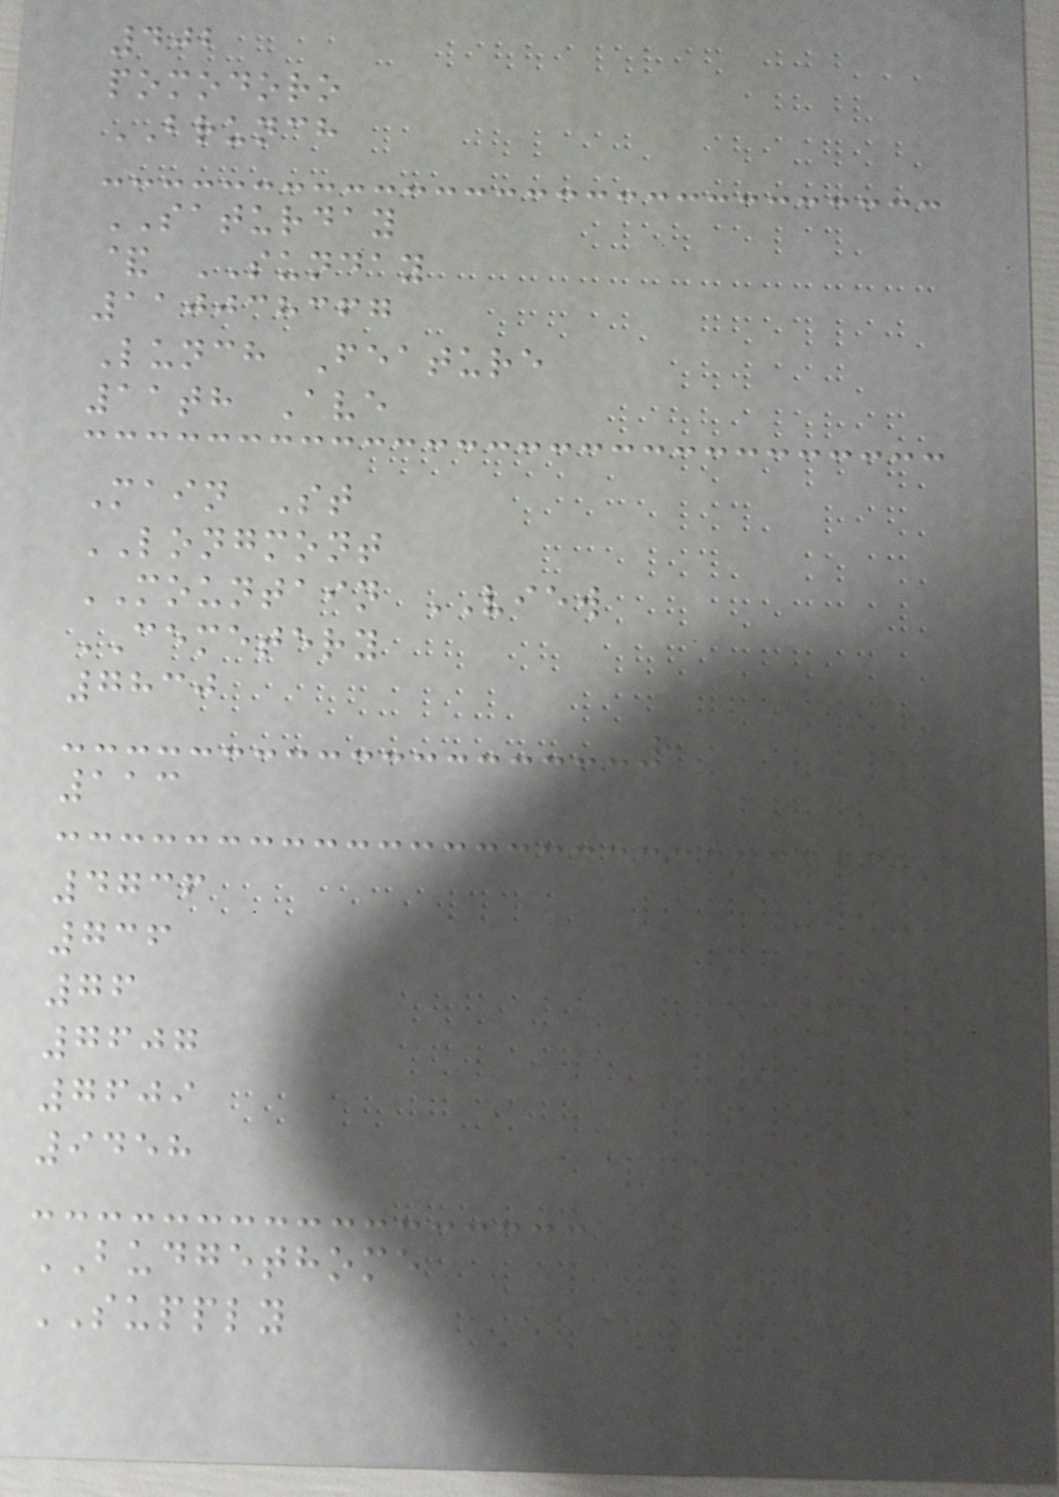402
pomodoro
BRUNCH
SATURDAY
& SUNDAY
110038367
Lunch Feature
11th Ave
Main St
LONGMONT
MOUNTAIN VIEW
CEMETERY
7830
113
4736
736
76
7607
7609
9458
BUDGETHOME
SUPPLY
